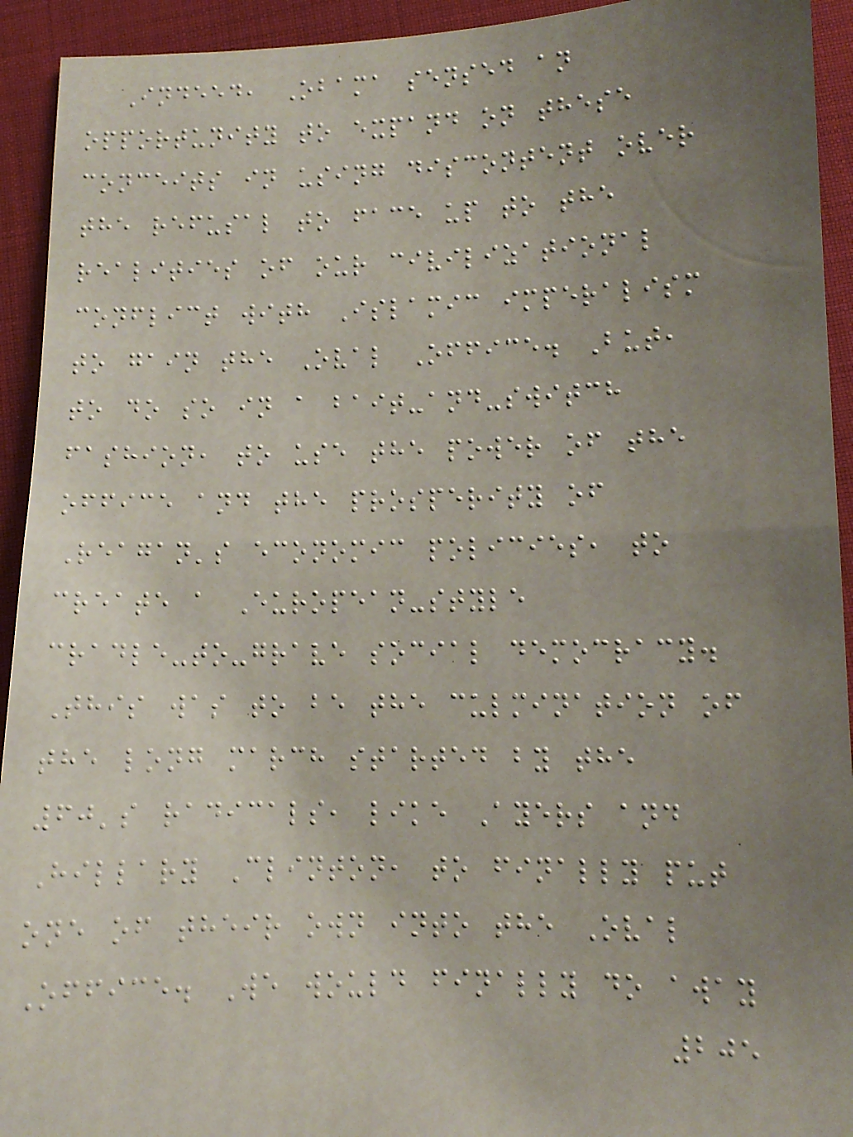Indeed, Obama sensed an
opportunity to expand on these
conceits in using discontent over
the refusal to face up to the
realities of our civilizational
conflict with Islamic imperalism
to gain the Oval Office. But,
to do so in a bait-and-switch
fashion, to use the power of the
office and the prosperity of
Reagan's economic policies, to
create a European-style
cradle-to-grave social democracy.
This was to be the culmination of
the long march started by the
60's radicals, like Ayers and
Hillary Clinton, to finally put
one of their own into the Oval
Office. We would finally do away
205
